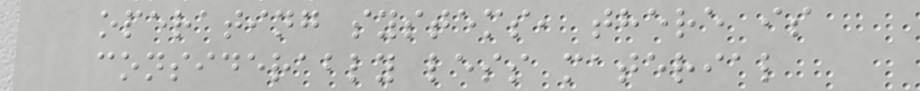operating systems, there is
considerably less material
